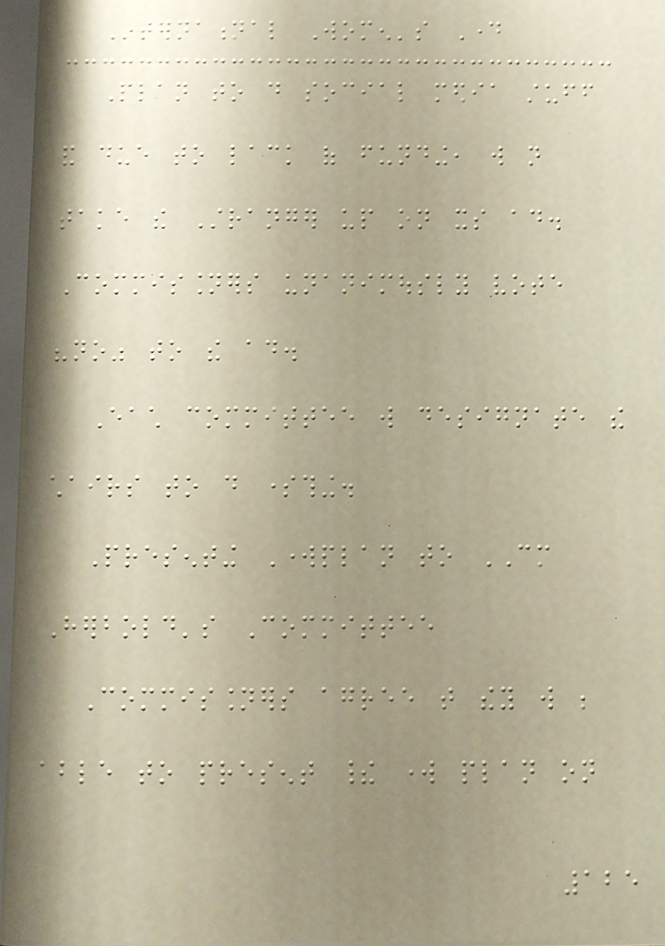International Women's Day
Plan to do social media stuff
and due to lack of funding, will not
take the Stranger up on its ad.
Commissioners unanimously vote
"no" to the ad.
Each committee will designate the
chairs to do something.
Presenting Workplan to CM
Herbold's Committee
Commissioners agree that they will be
able to present their work plan on
125
